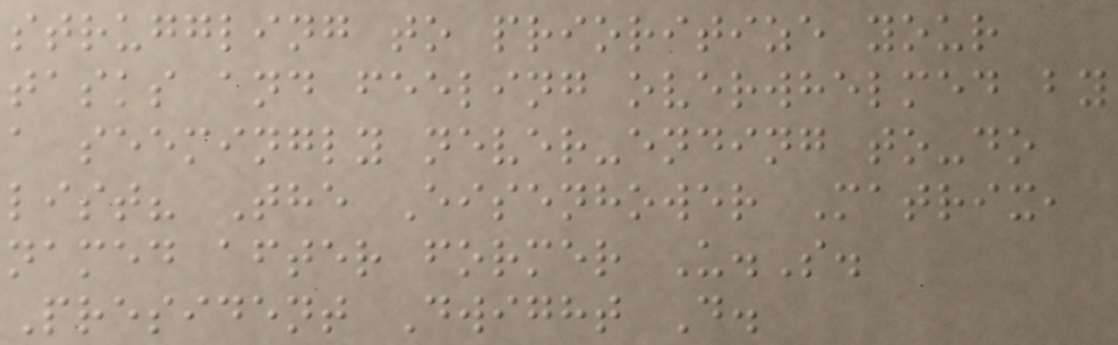struggling to prioritize your
tasks and feeling overwhelmed by
a seemingly never-ending to-do
list? The Eisenhower Matrix,
named after former U.S.
President Dwight D.
